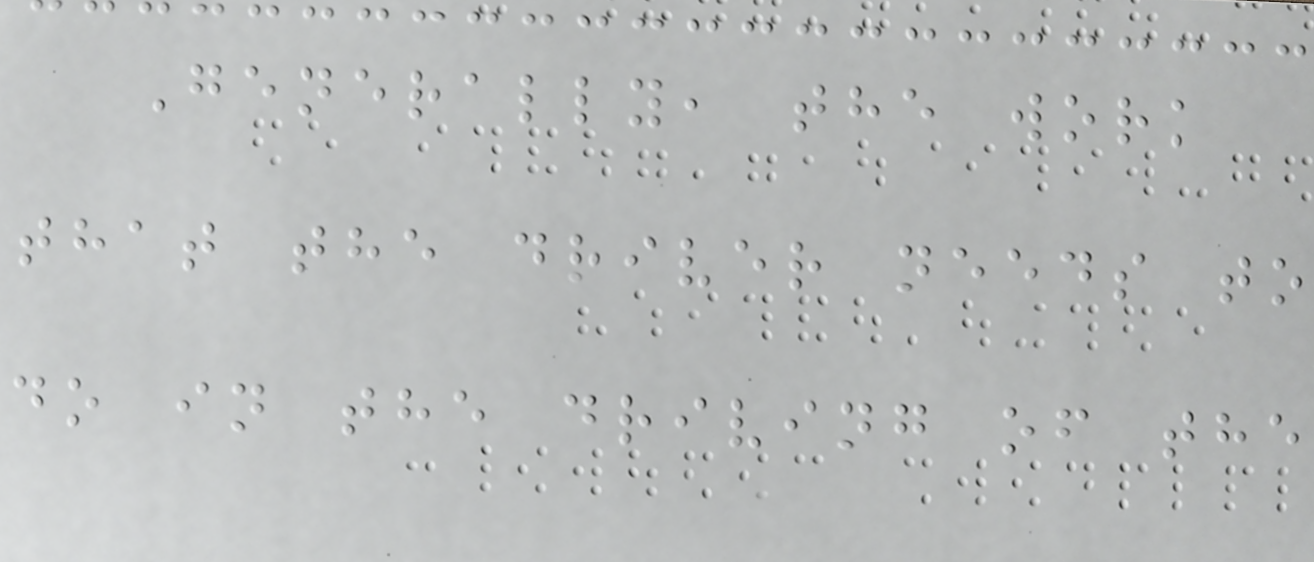Generally, the work
that the driver needs to
do in the driving of the
